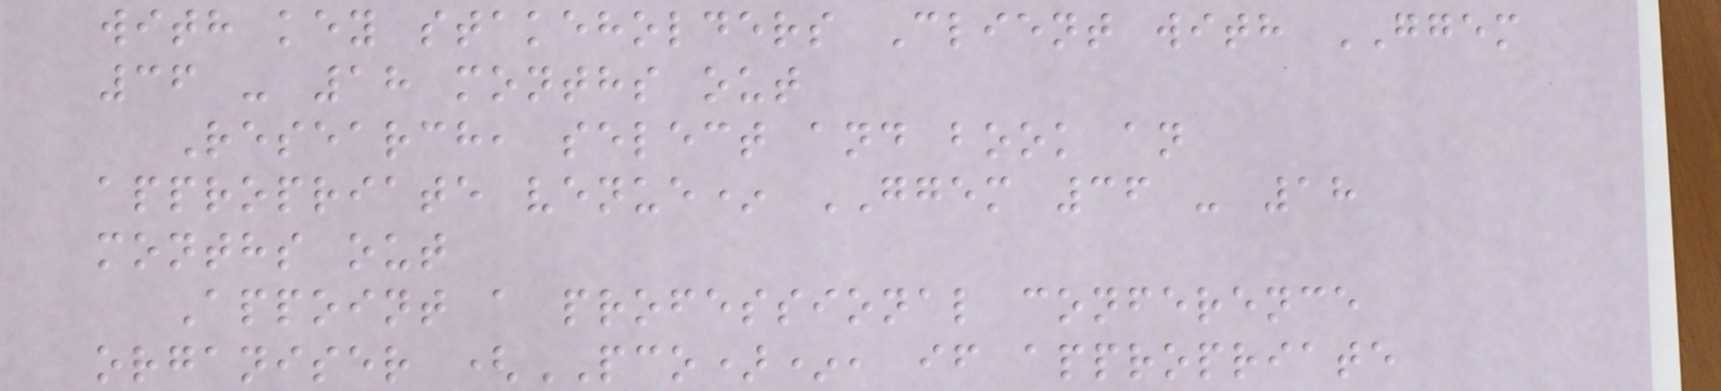with key stakeholders Client with GGEM
36 - 18 months out
Research, select and book an
appropriate venue* GGEM 36 - 18
months out
Appoint a professional conference
organiser (PCO)*, if appropriate
